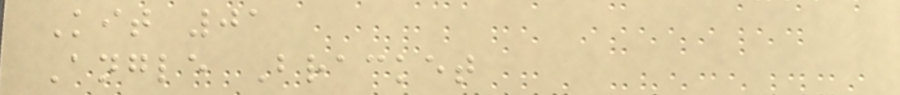Kit 01
Angle Bracket
